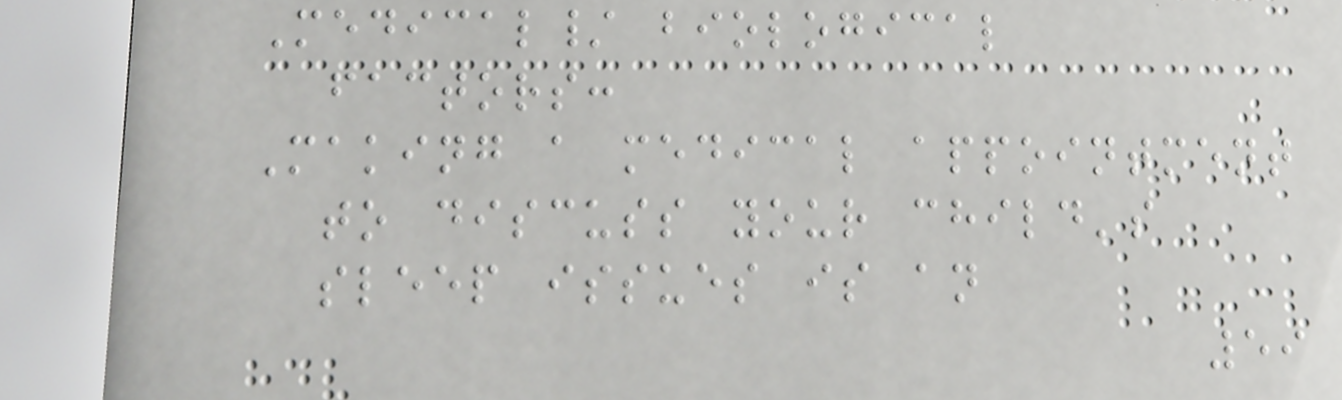Medical/ biological
factors:
Making a medical appointment
to discuss your child's
sleep issues is an
59
